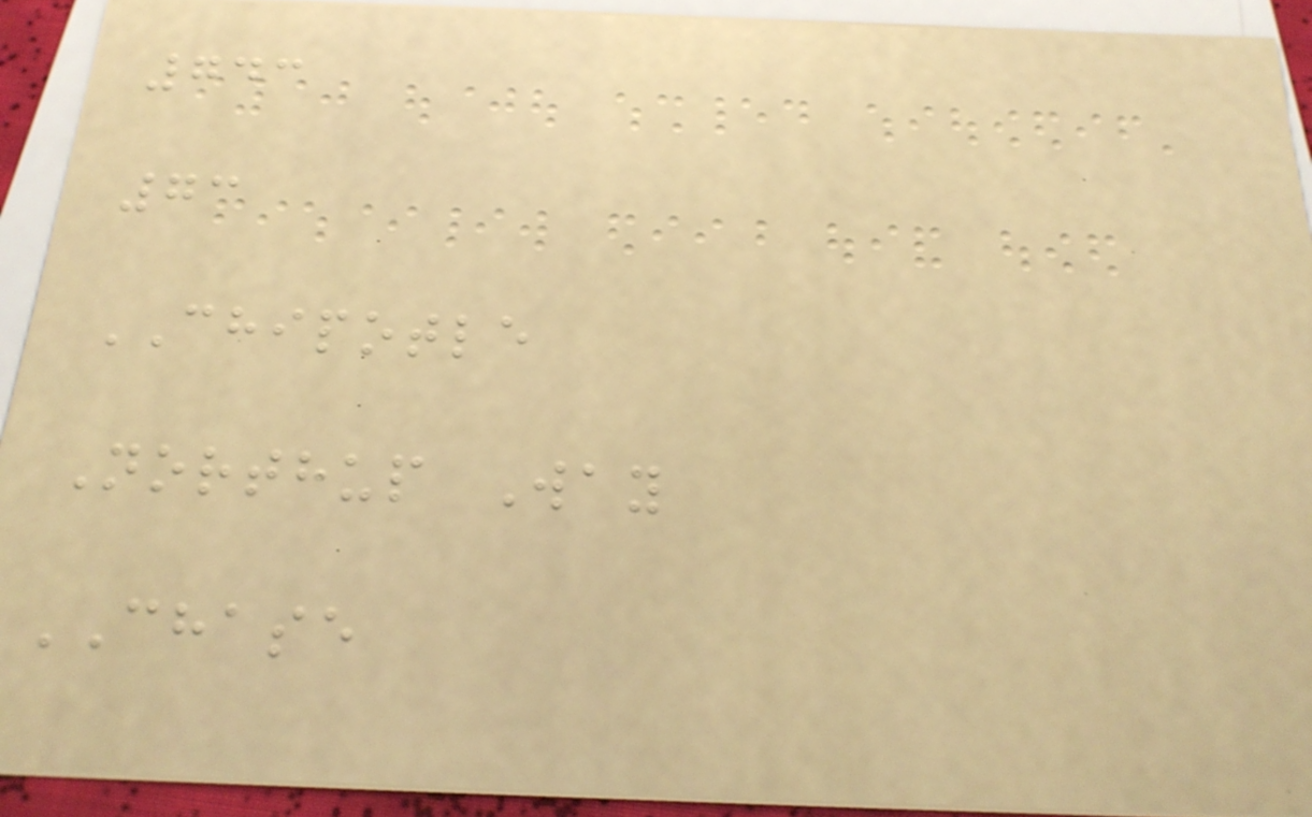743
73
CHIPOTLE
Northup Way
CHASE
